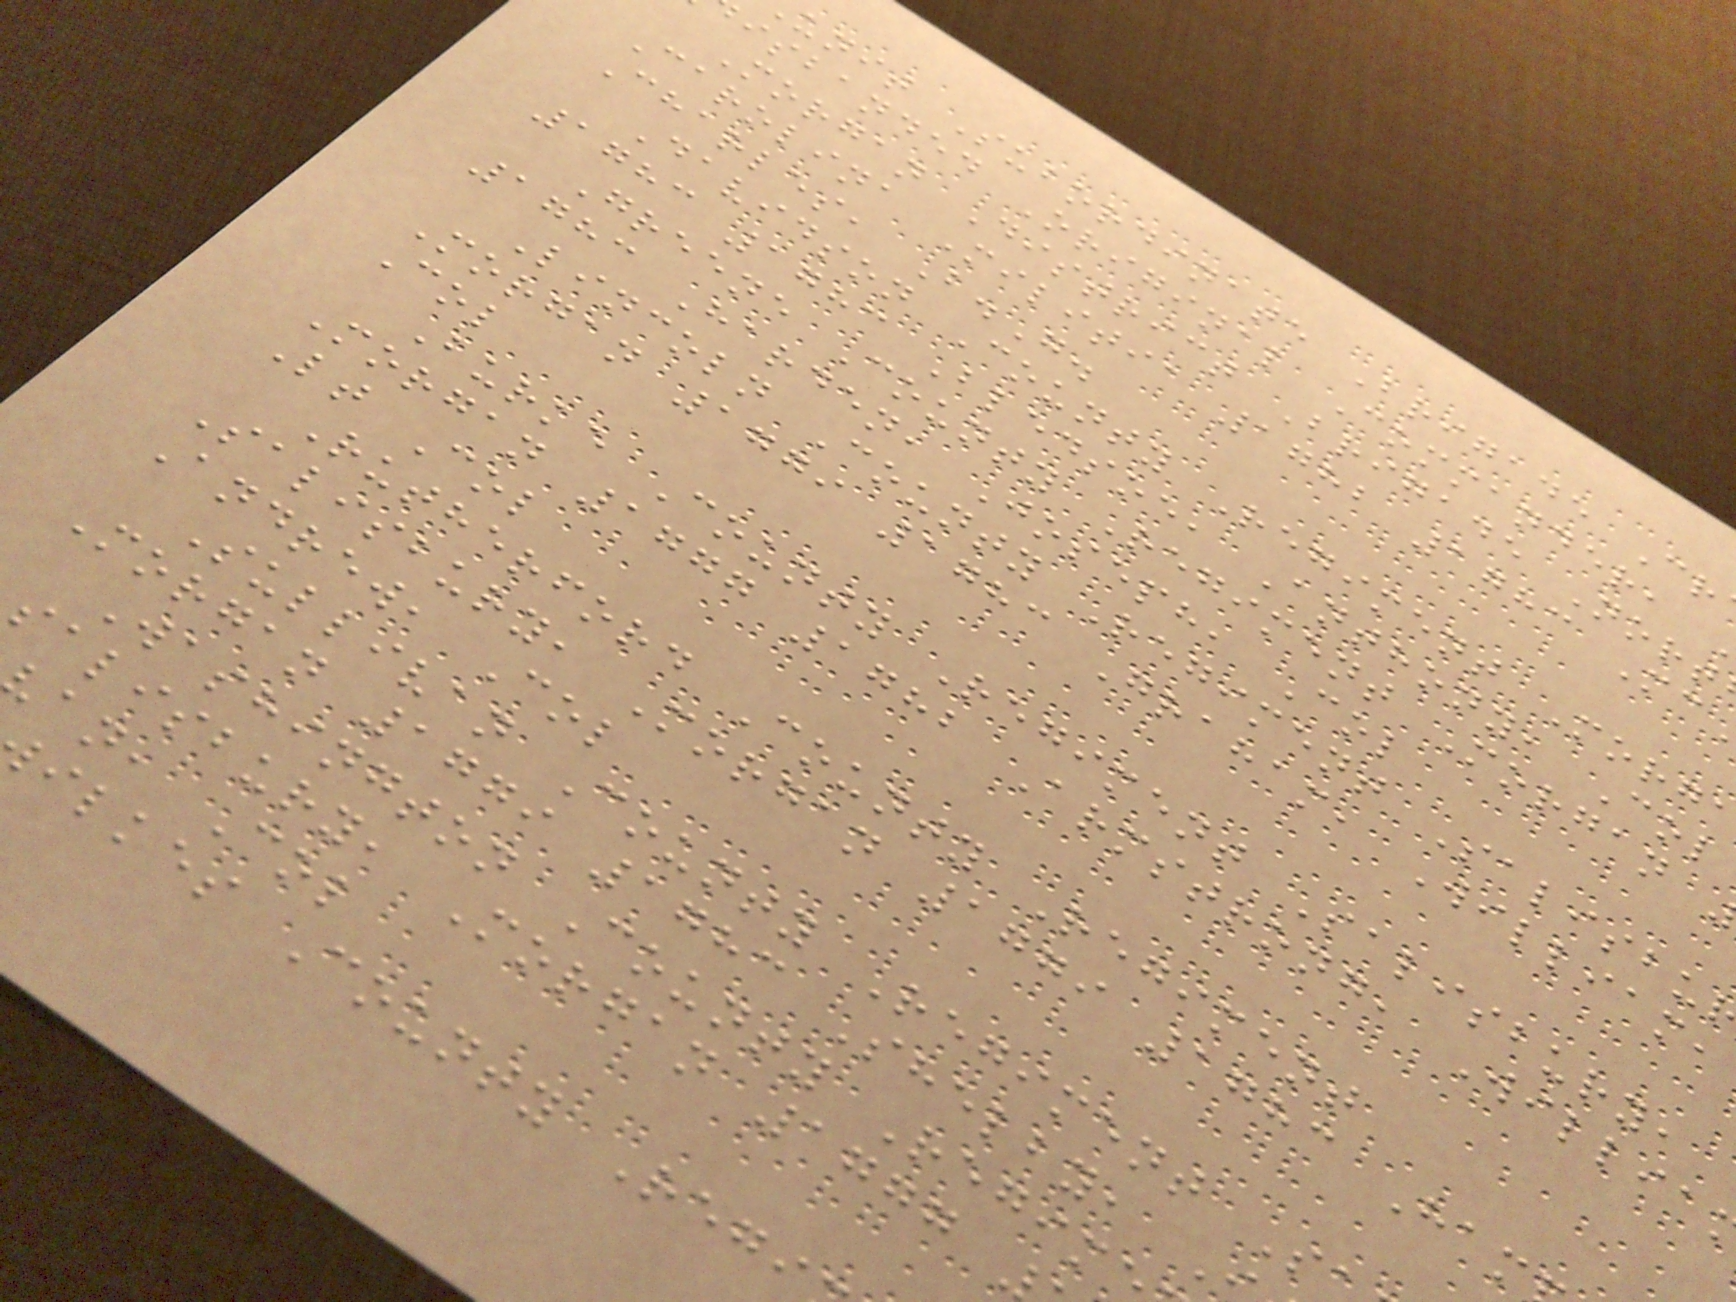unit Subordinate Brigade Cr
isbanded Original Commander,
Morgan District Brigade Nort
Carolina Militia 1782 1783 Mc
Charles, B.G.
Davidson County Regiment Morg
1783 1783 Bledsoe, Anthony, Col
Greene County Regiment Morgan
1783 Harden, Joseph, Col
Lincoln County Regiment Salisbu
Morgan 1779 1783 Graham, William,
Col
Burke County Regiment Salisbury,
Morgan 1777 1782 Armstrong, Willia
Lt Col
Rutherford County Regiment
Salisbury, Morgan 1779 1783 Ham
Andrew, Col
Sullivan County Regiment S
Morgan 1779 1783 Shelby,
Washington County Regim
salisbury, Morgan 1777
an, Col
ilkes County Regi
